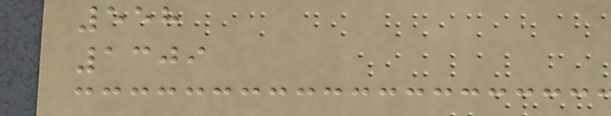558
1309
